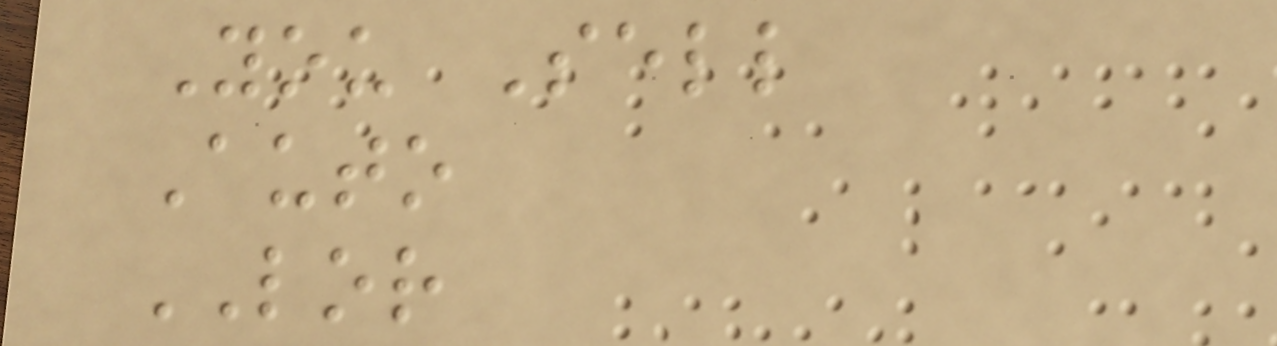You Sell
Auto
LOR
